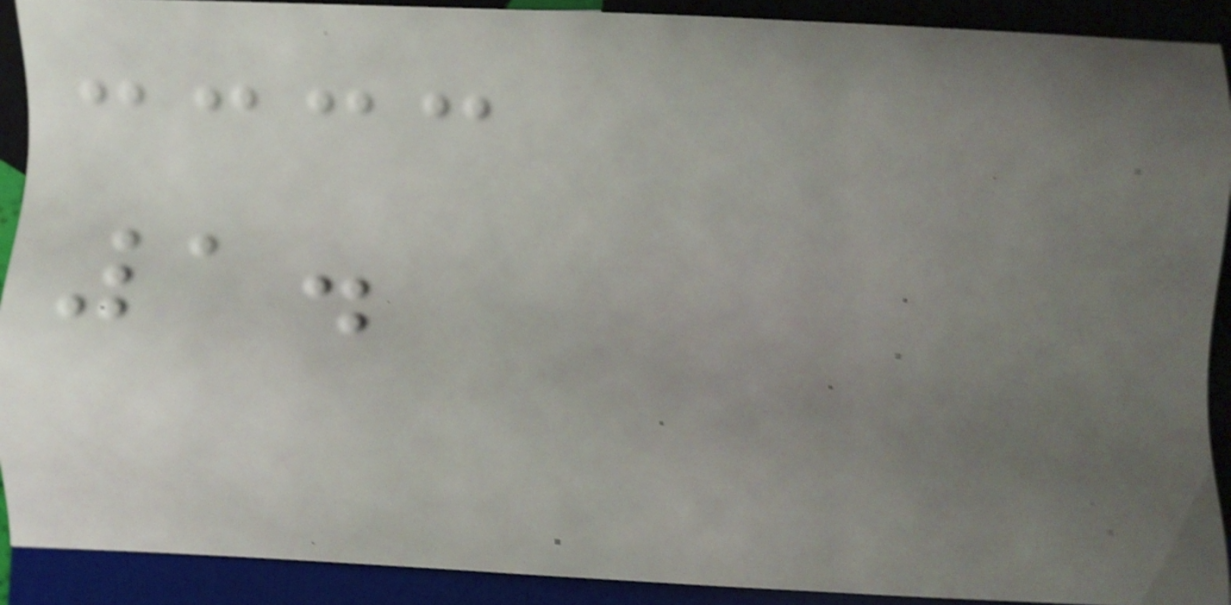1.
